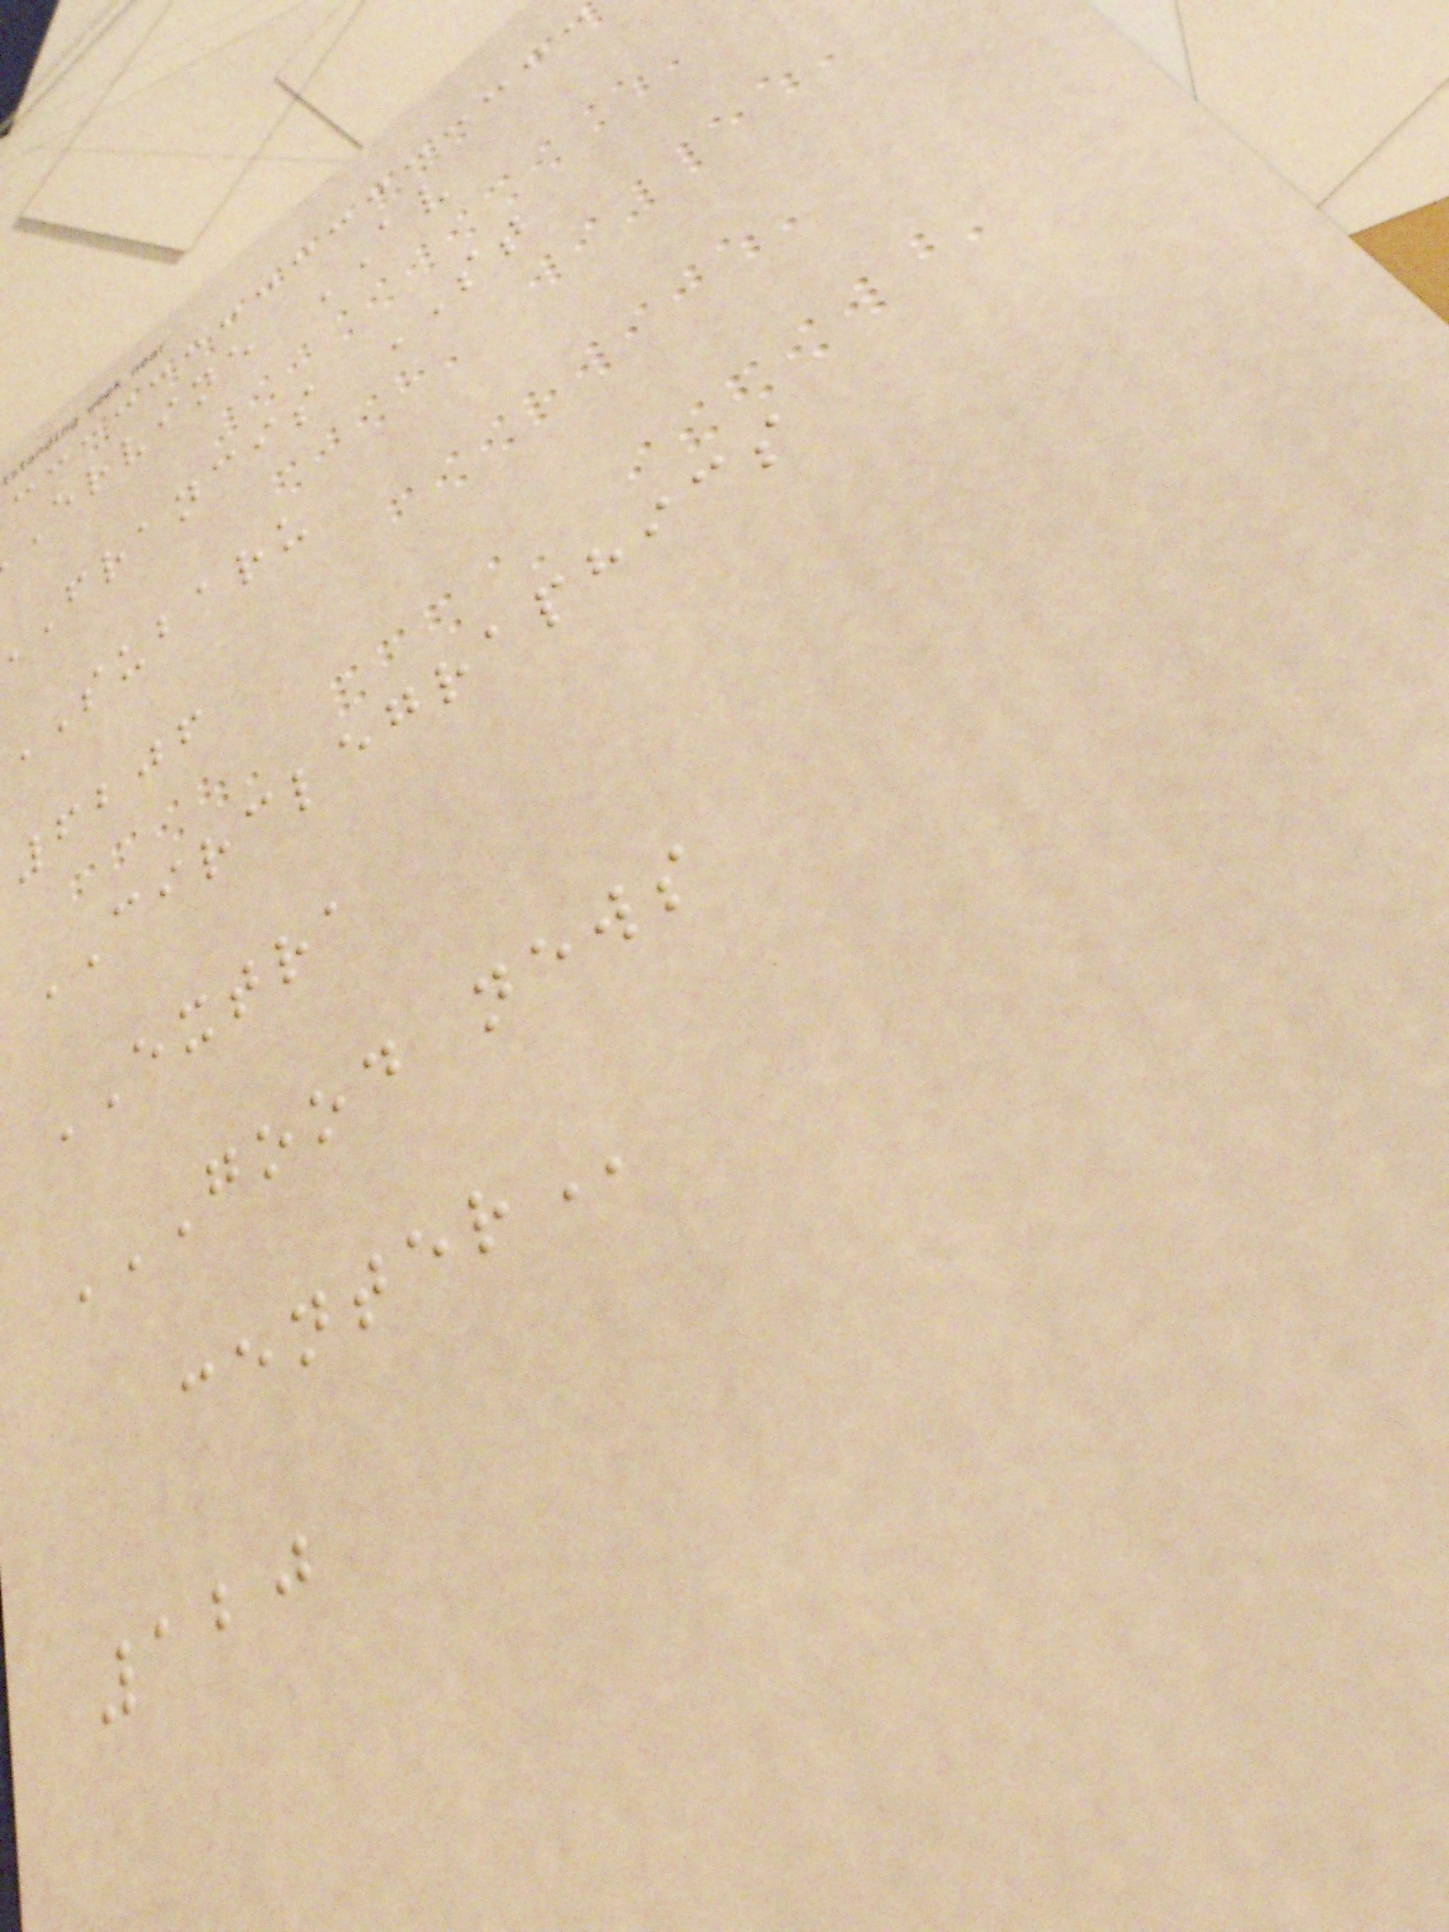ervine AV
francis ST
SUBARU
6206
CIRCLEGRAPHICS
EXTRA
GOOD NEWS
120
